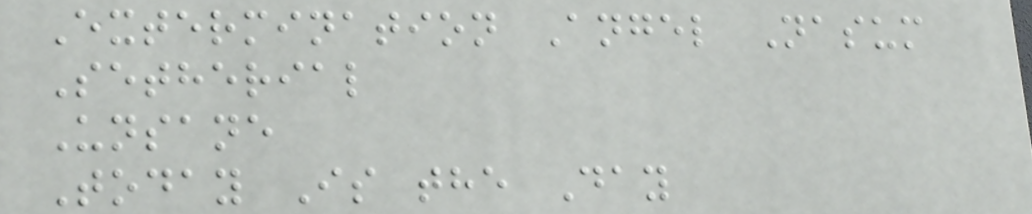Extermination Angel Nasum
Setherial
Unsane
Today Is the Day
